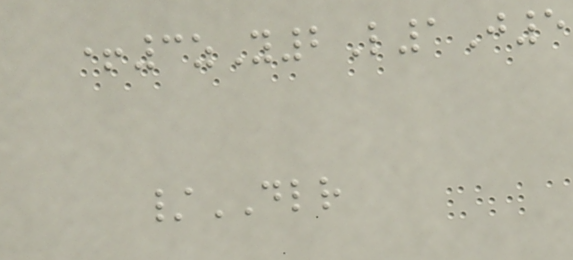+3zY2L1J5
/DLR
